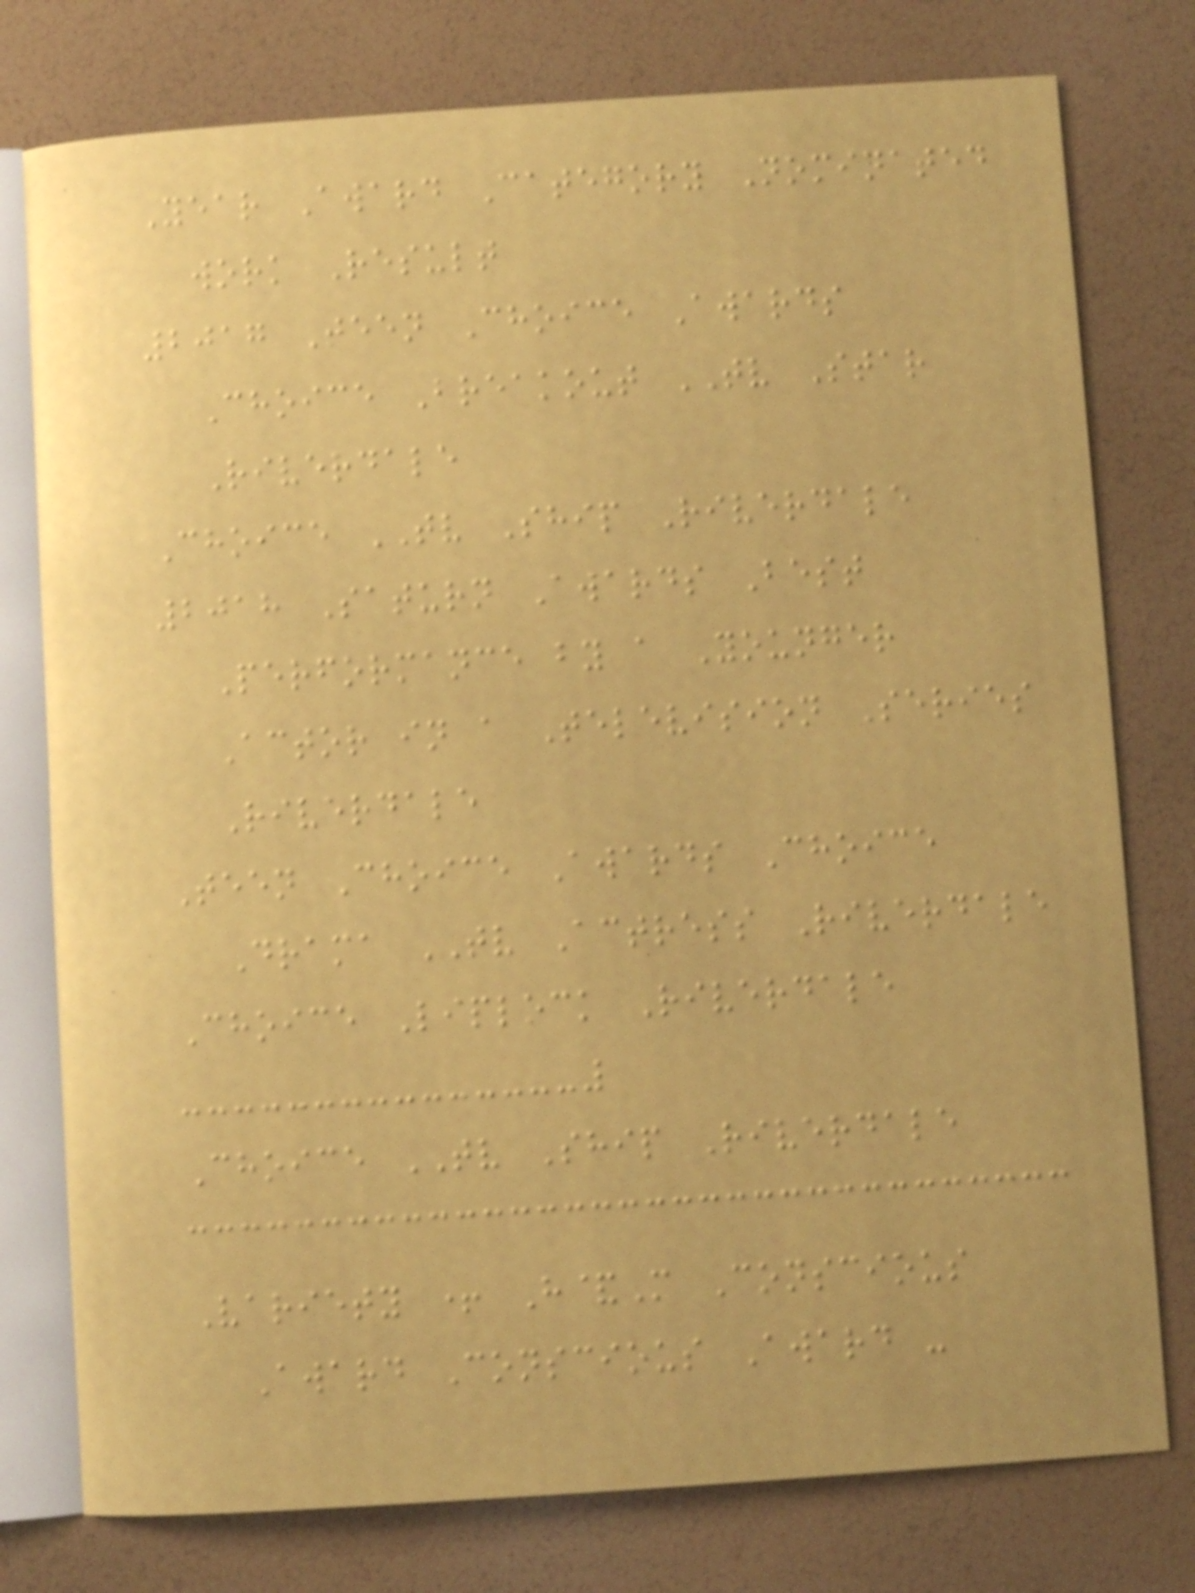Year Award Category Nominated
work Result
2017 Teen Choice Awards
Choice Breakout TV Star
Riverdale
Choice TV Ship Riverdale
2018 Saturn Awards Best
Performance by a Younger
Actor in a Television Series
Riverdale
Teen Choice Awards Choice
Drama TV Actress Riverdale
Choice Liplock Riverdale
Choice TV Ship Riverdale
Variety + H&M Conscious
Award Conscious Award -
